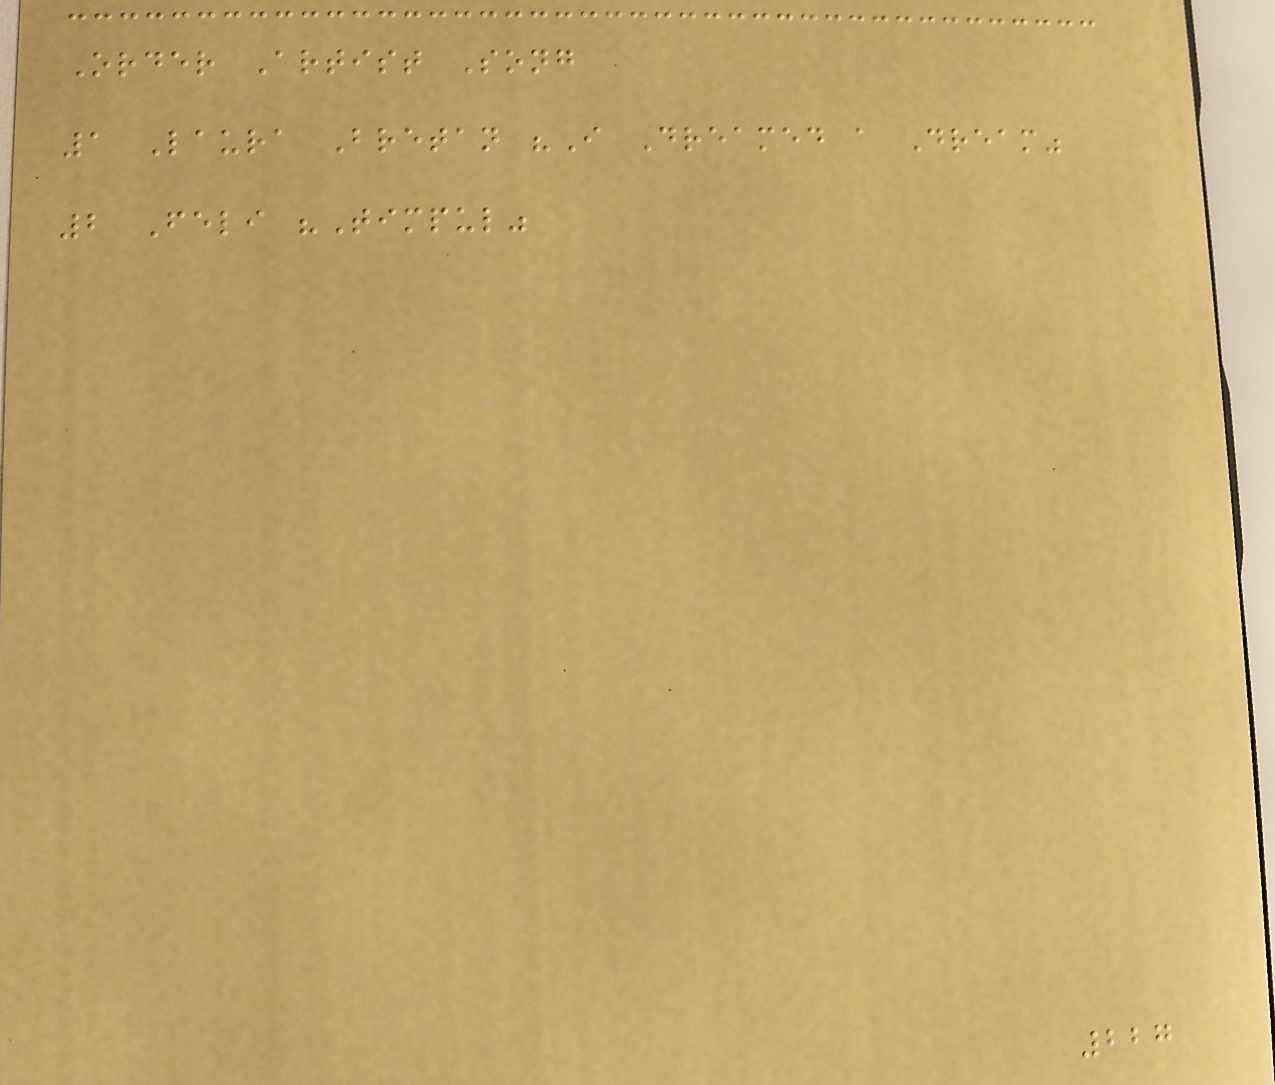Order Artist Song
1 Laura Bretan "I Dreamed a Dream"
2 Feli "Timpul"
227
